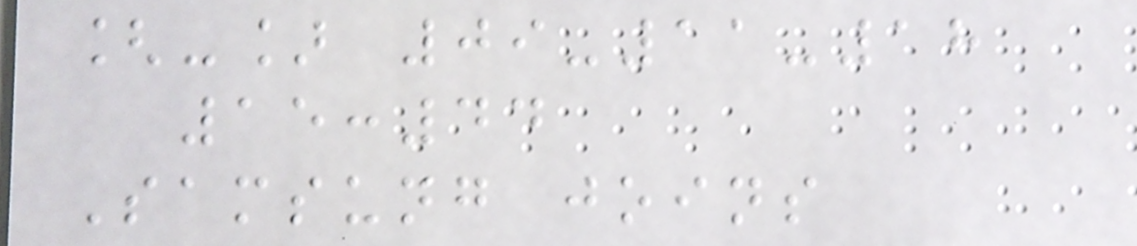[-] 09-11-18
15:44
Samsung joins
